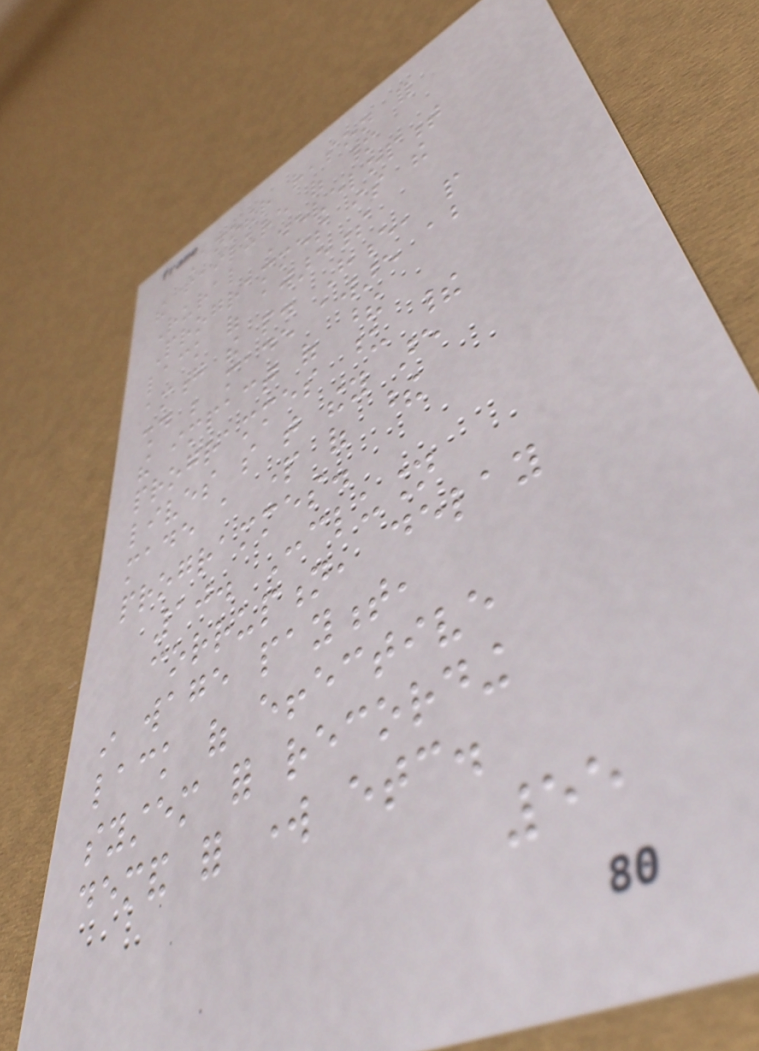Another reason for
the failure of many
Rural Development
Programmes is the
lack of awareness
among the people. Hence, people
should be made aware about
the impact of these
programmes upon their
lives so that they are
made a part of these
programmes.
10. Conclusion
corruption, delay
in wage payment,
lack of effective
system for recording
demand for work etc.
55
